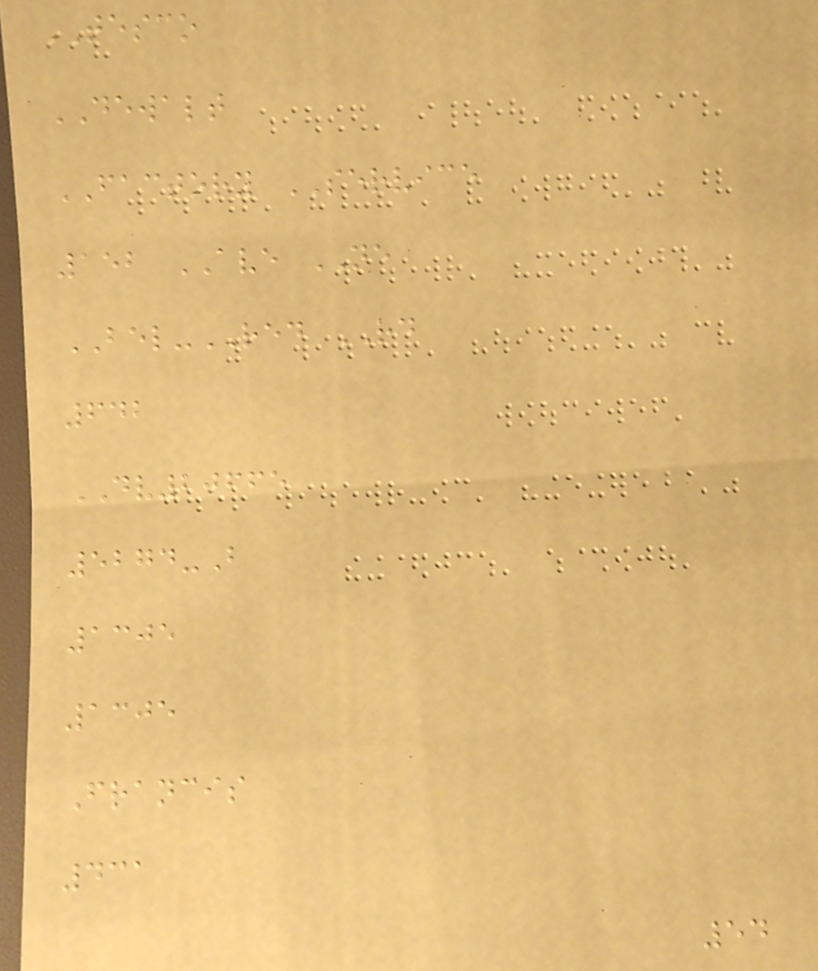TESCO
DEWALT
FACTORY SERVICE
152 AVE NE
BEL-RED RD
642
DV20665
5274-B
1305
1305
Francis
431
54
